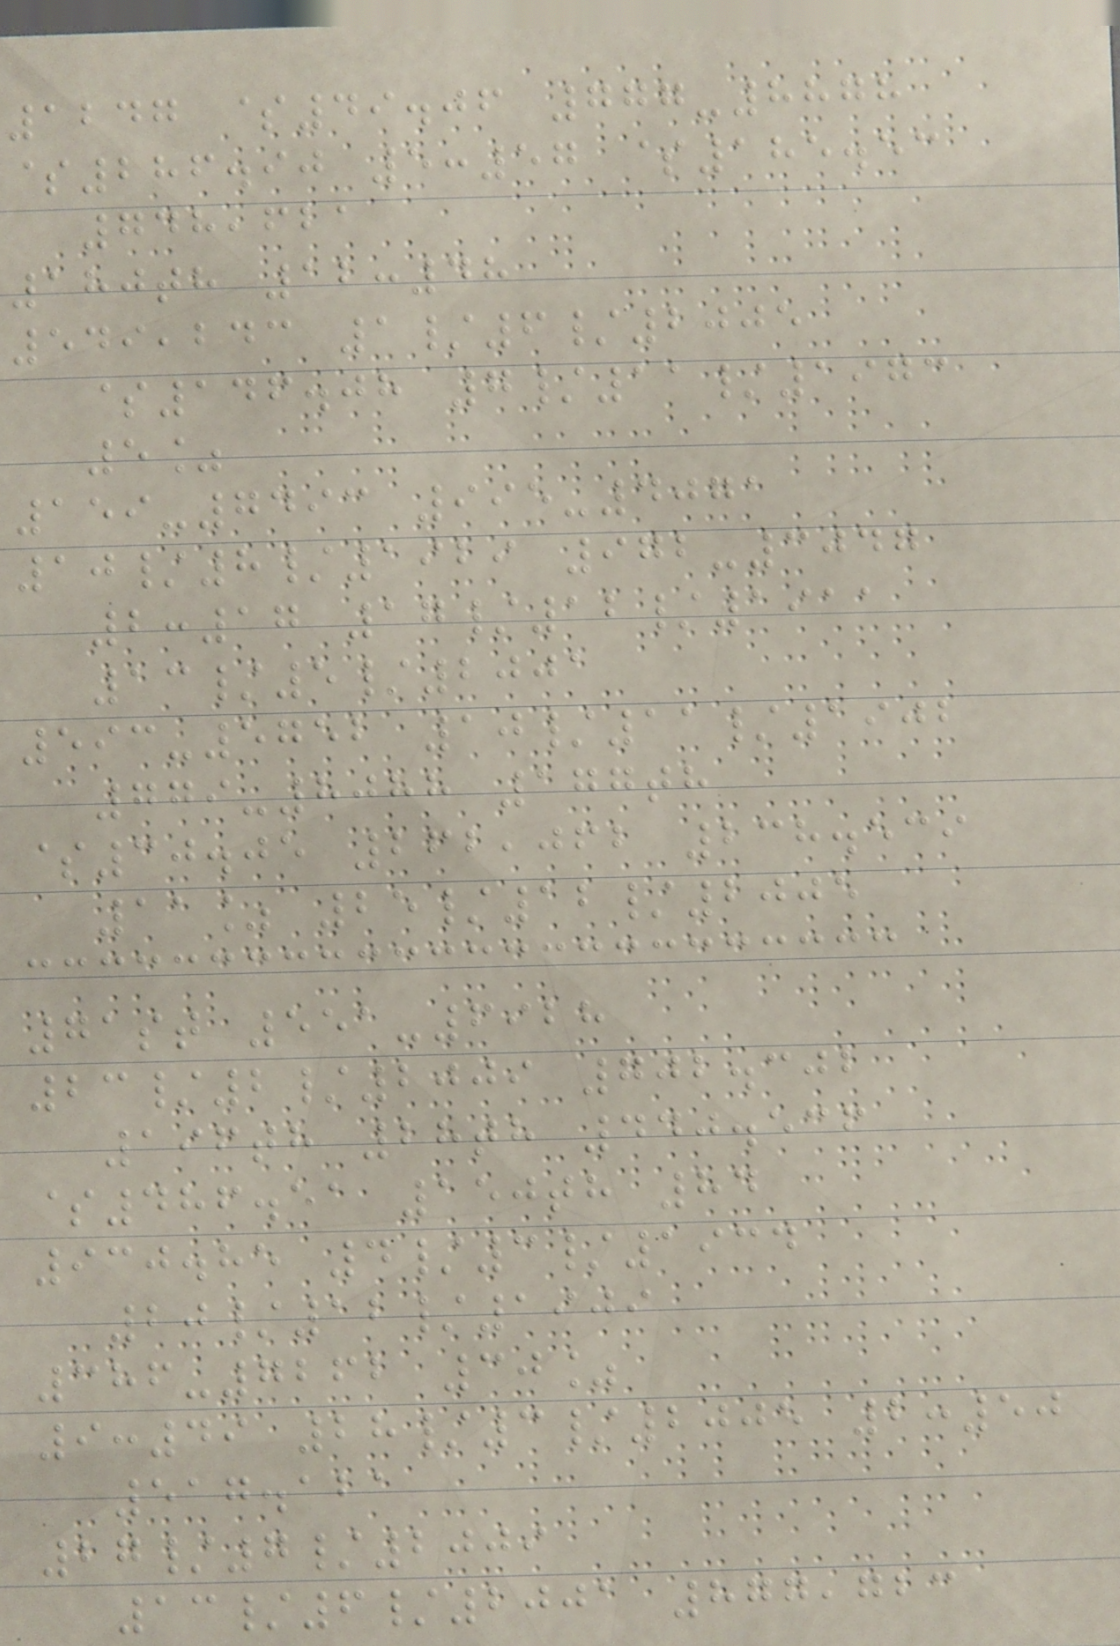1247 $49.06 777-8878
$286.90 5:57 $185.53
748,621
180th 12:48
549,243 1/6/2005
$146.08 7/11/1973
5%
159-7493 995-4071
10/8/1929 972-3047
2:17 17/12/1911
13/5/2001
593-5752 10/11/1902
779-8088 177th
$30.05 262,062 238.539
11% 25/12/2005
71st 551-6928
23/2/2009 702.302
196th 28th 440.536
$486.51 150th 84
930.85 4/3/1934
20/12/1909
386-7262 30%
9:49 28/3/2005 2:50
517.121
27/7/2009
13/6/2001 877,723
